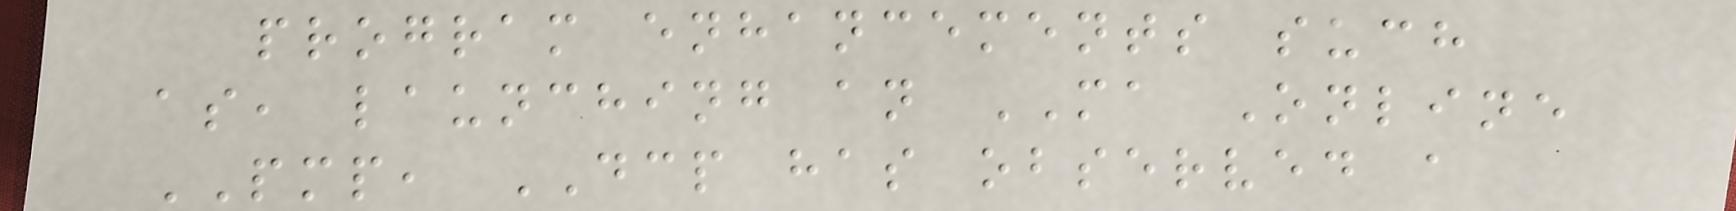program enhancements such
as, launching an MA Online
PMP, DCP has observed a
